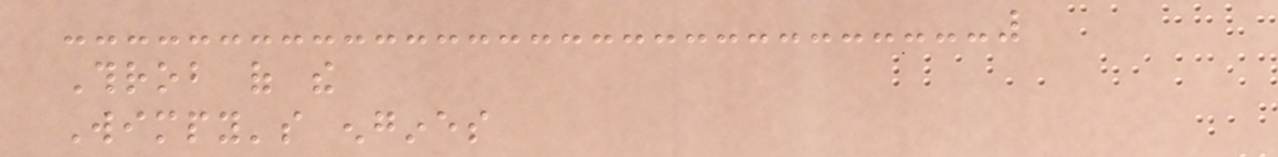Throb of the
Wimpy's engines
